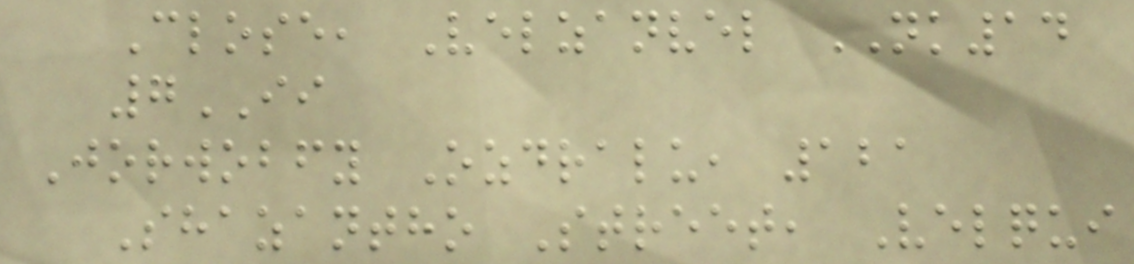Close, Velzanvel NK14
7II
Jorwobfy Ozdralu, 121
Shazantho Street, Velqui
